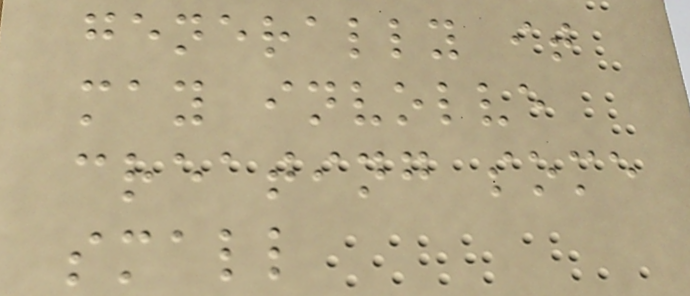generally it
may involve
creating some
small
